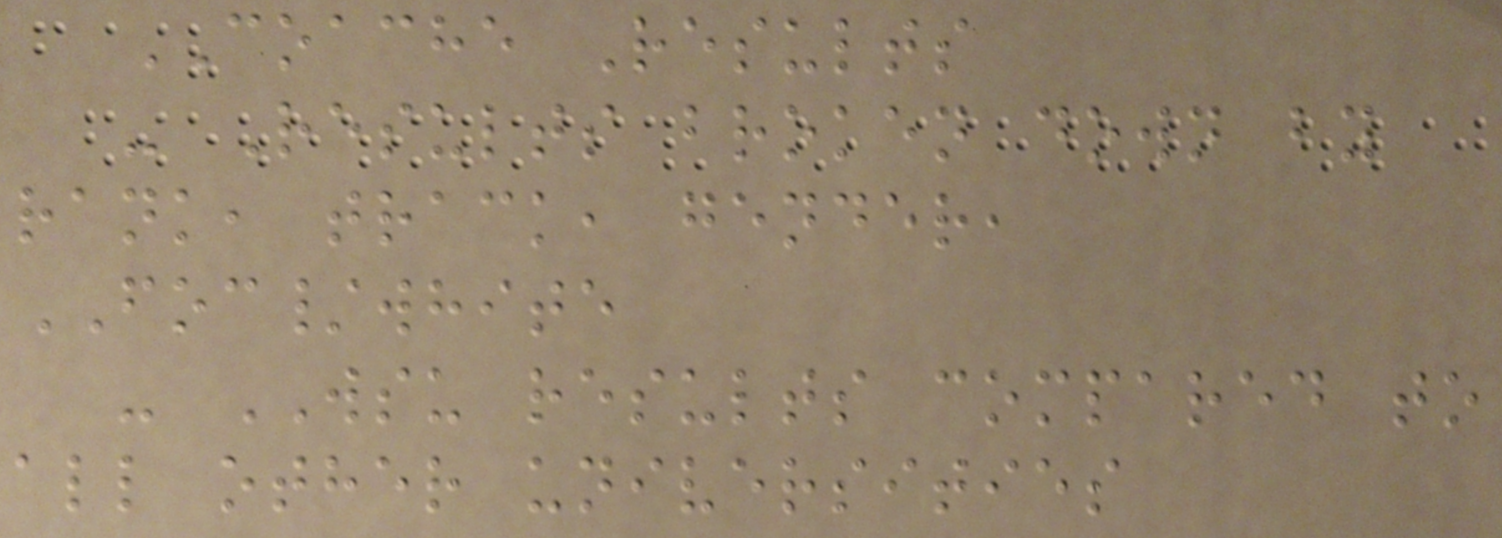COACHE Results
- Results broken down by
rank, track, gender,
FOC/white
- WSU results compared to
all other universities
